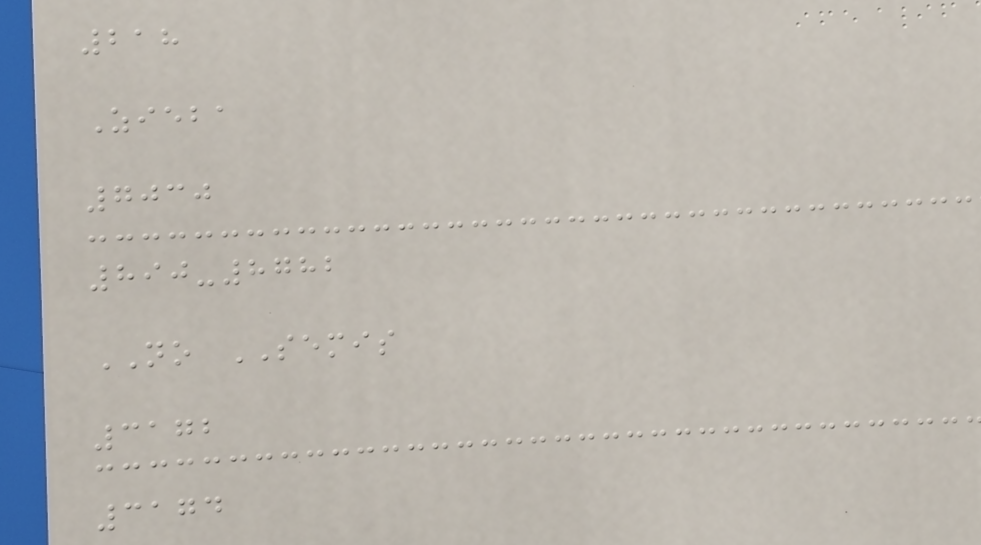218
Zieba
7030
890-8782
NO SEMIS
3172
3174
